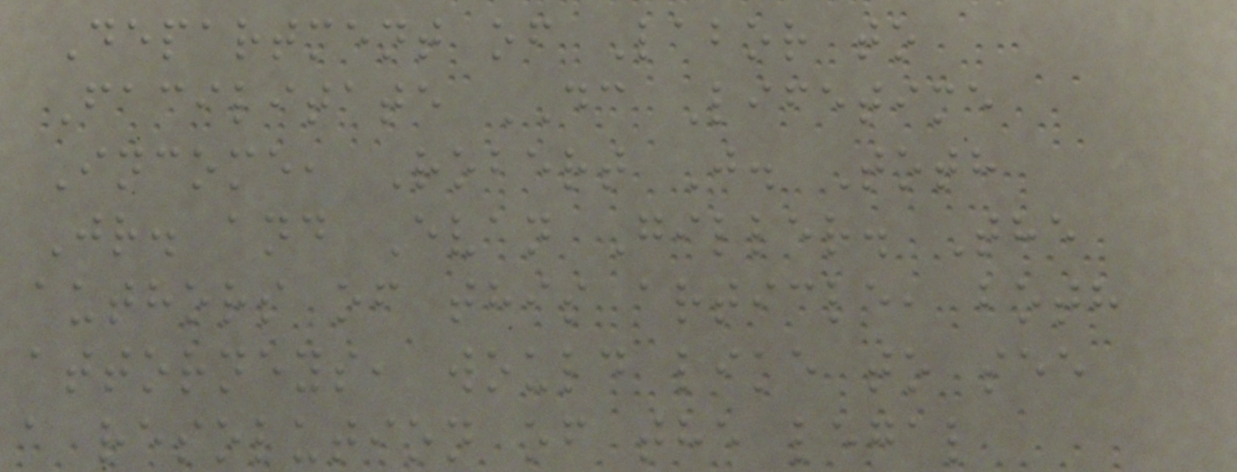Department of Labor to
Facilitate DC Lifetime
Income, Robert J. Toth
Jr. and Evan Giller. The
authors of this article, both
attorneys, would like to see
a resolution of the legal
